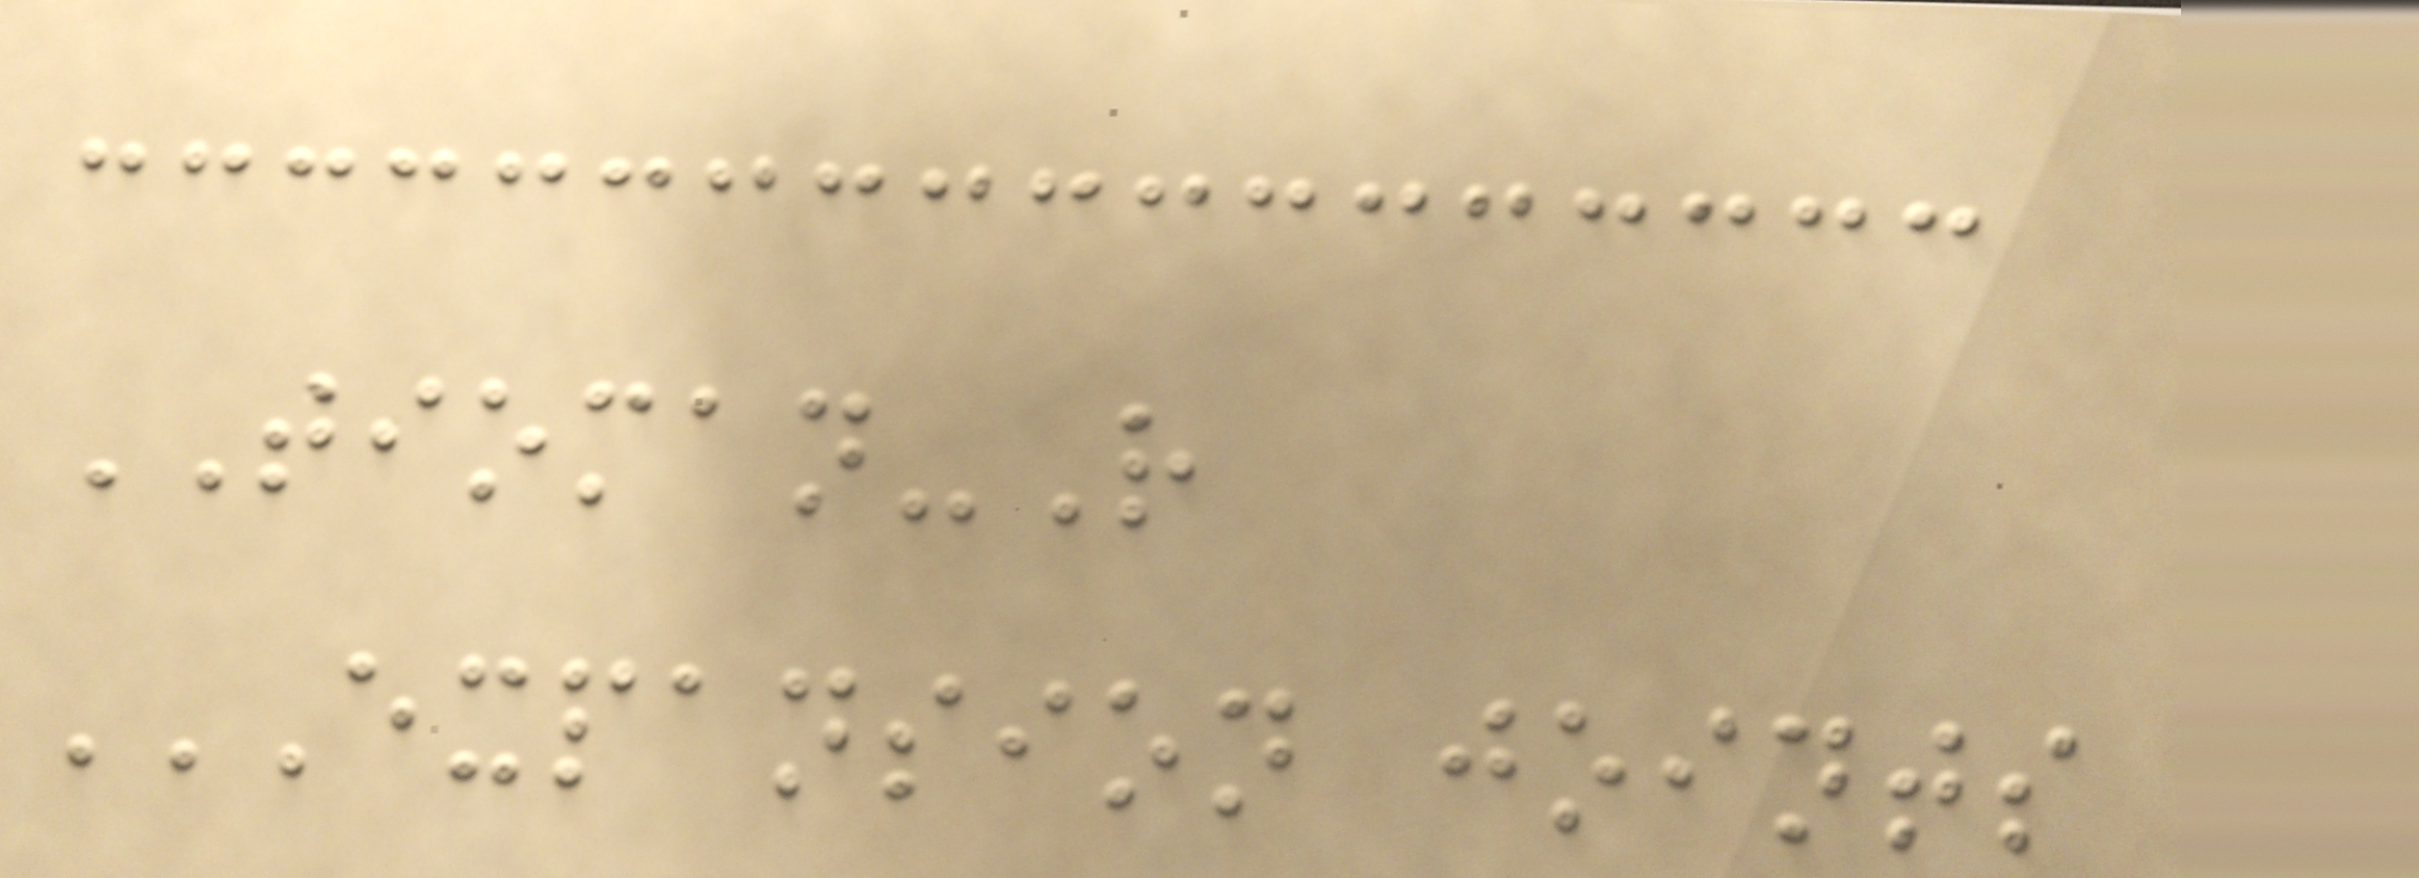TIOMAN-R
EXPANSION JOINTS
